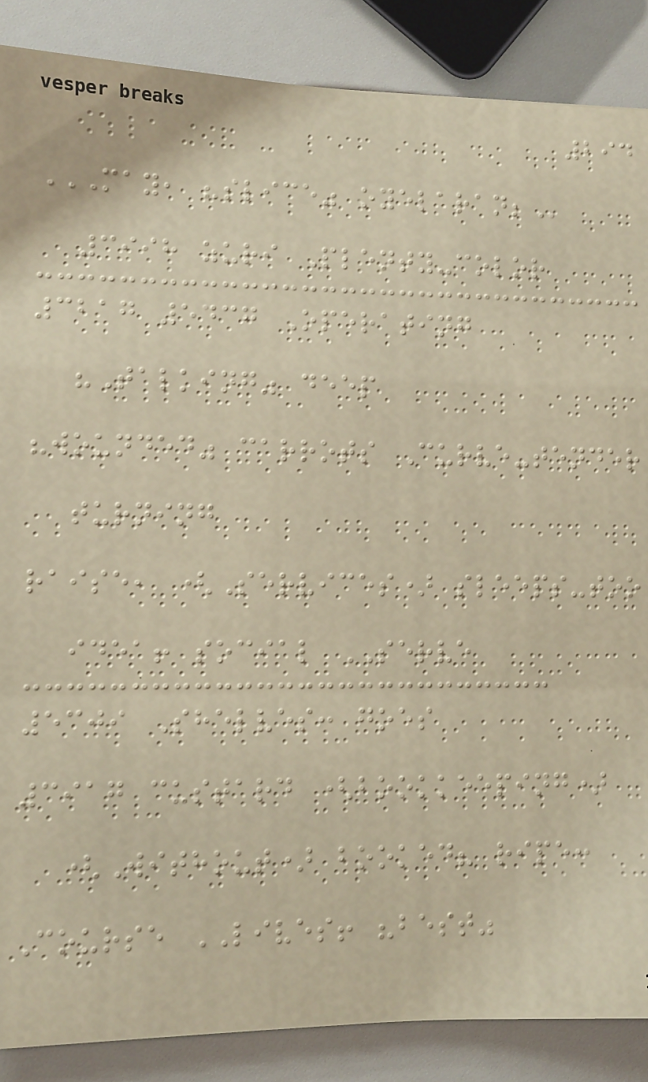294
MAY, "SLICE" OYELARAN;
3998 zuri Plenty-color
3217 5437 Operating
"Talking" deep
"wounded" carrots Curve-tender
turning
raise, (Services) sleeps-too
idea! social SERVE
5309 Shelves: goes
3917 custard (bookkeeping)
(Without) booked? ripe:
Course LIVES! "best"
